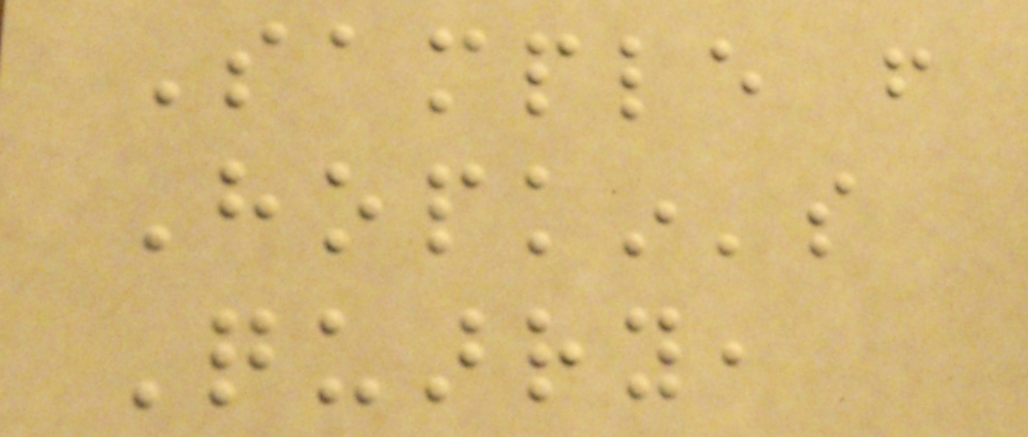Sample from
Hopkin's
Quarry,
